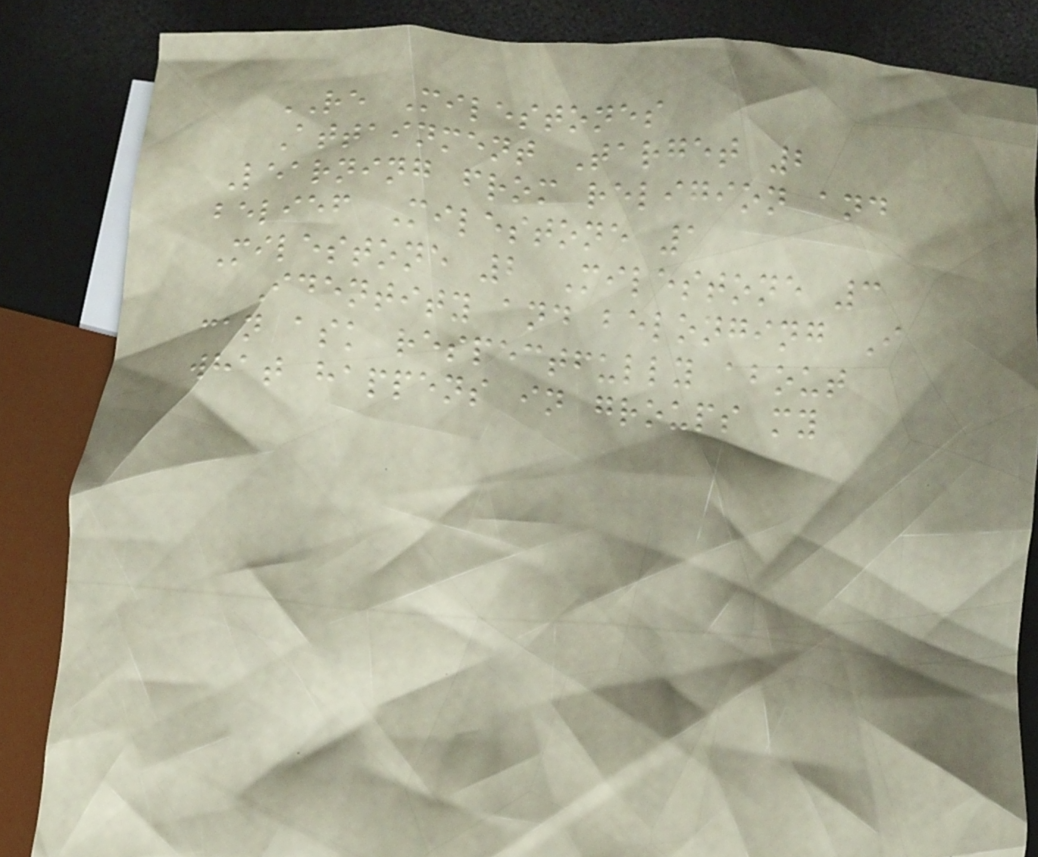RE Milestones
Attainment Target 2
Learning from religion and
belief Milestone 1
Milestone 2 Milestone 3
Identity and belonging I
can ask respectfully about
what happens in groups my
